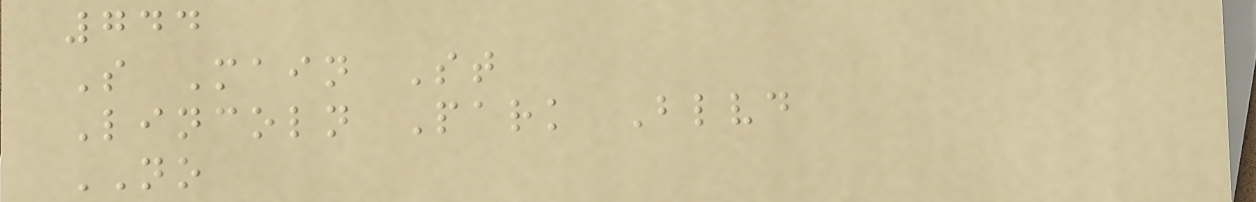744
S Main St
Lincoln Park Blvd
NO
